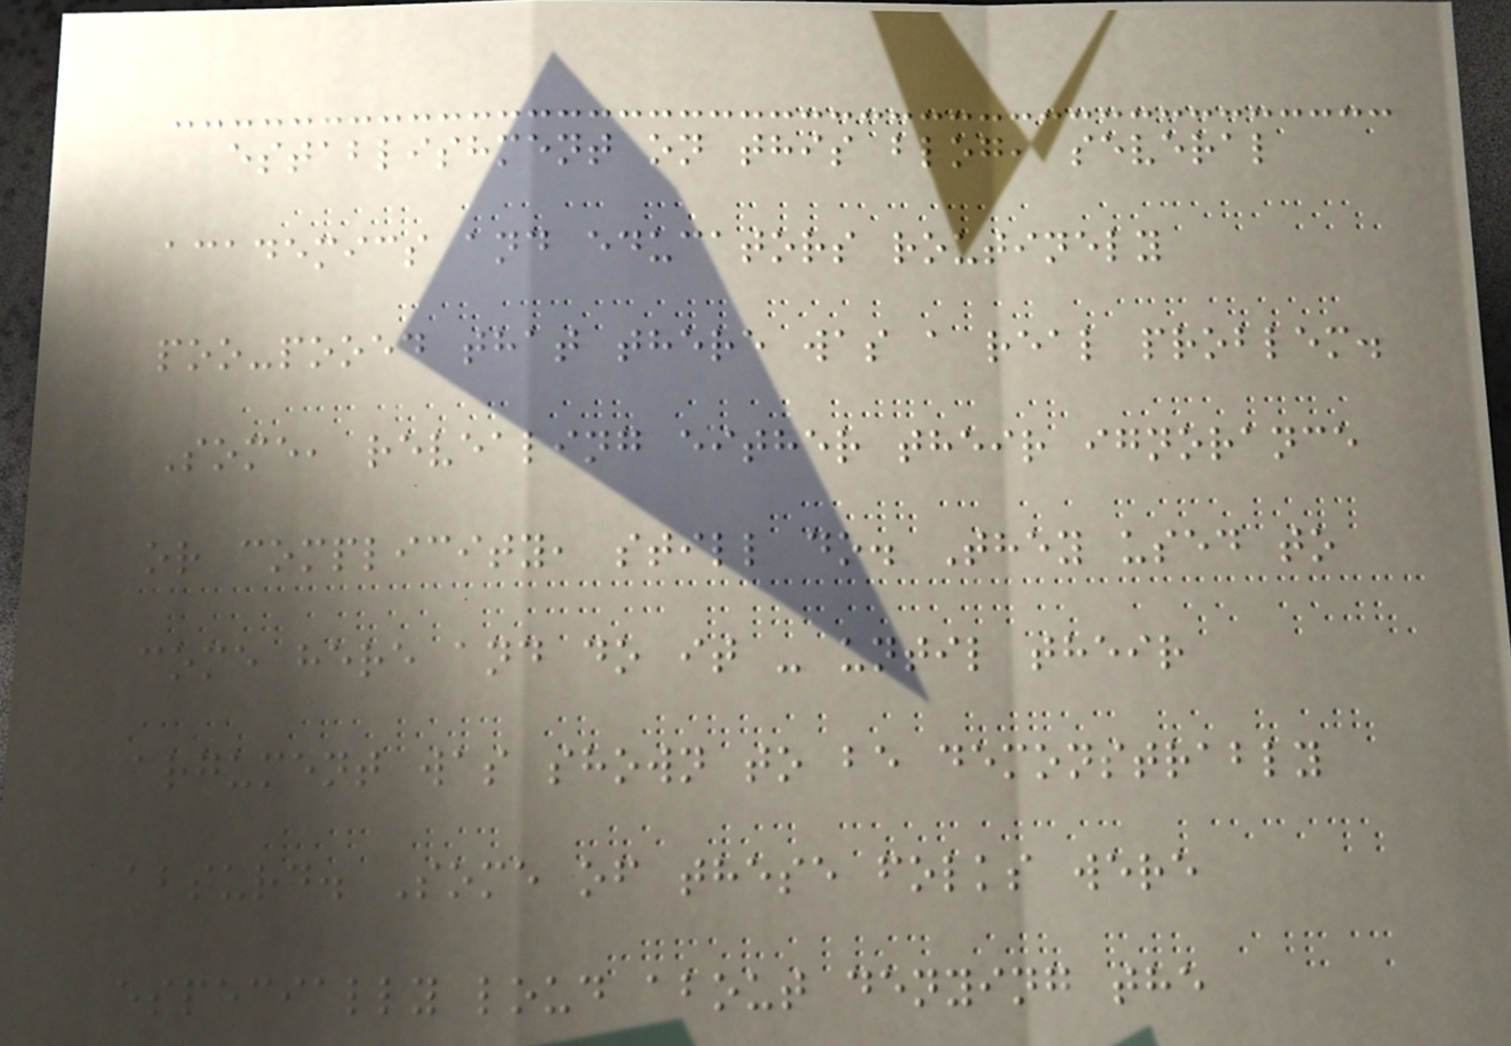establishment on this blog, several
academics and educators routinely
poo-pooed that there was a real problem.
Some, revealing either their ignorance
or complicity, still do. They used to
come here and do it - until their
argument was shown to be demonstrably
absurd. Some of these folks were
especially loud about denying the
